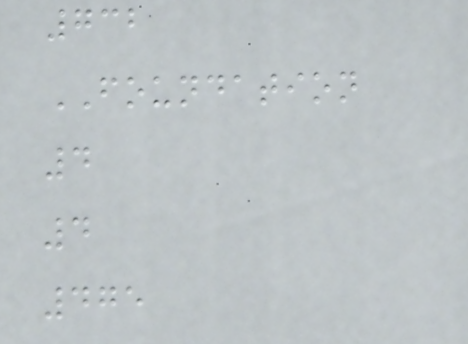732
FOUNDATION
4
4
475
